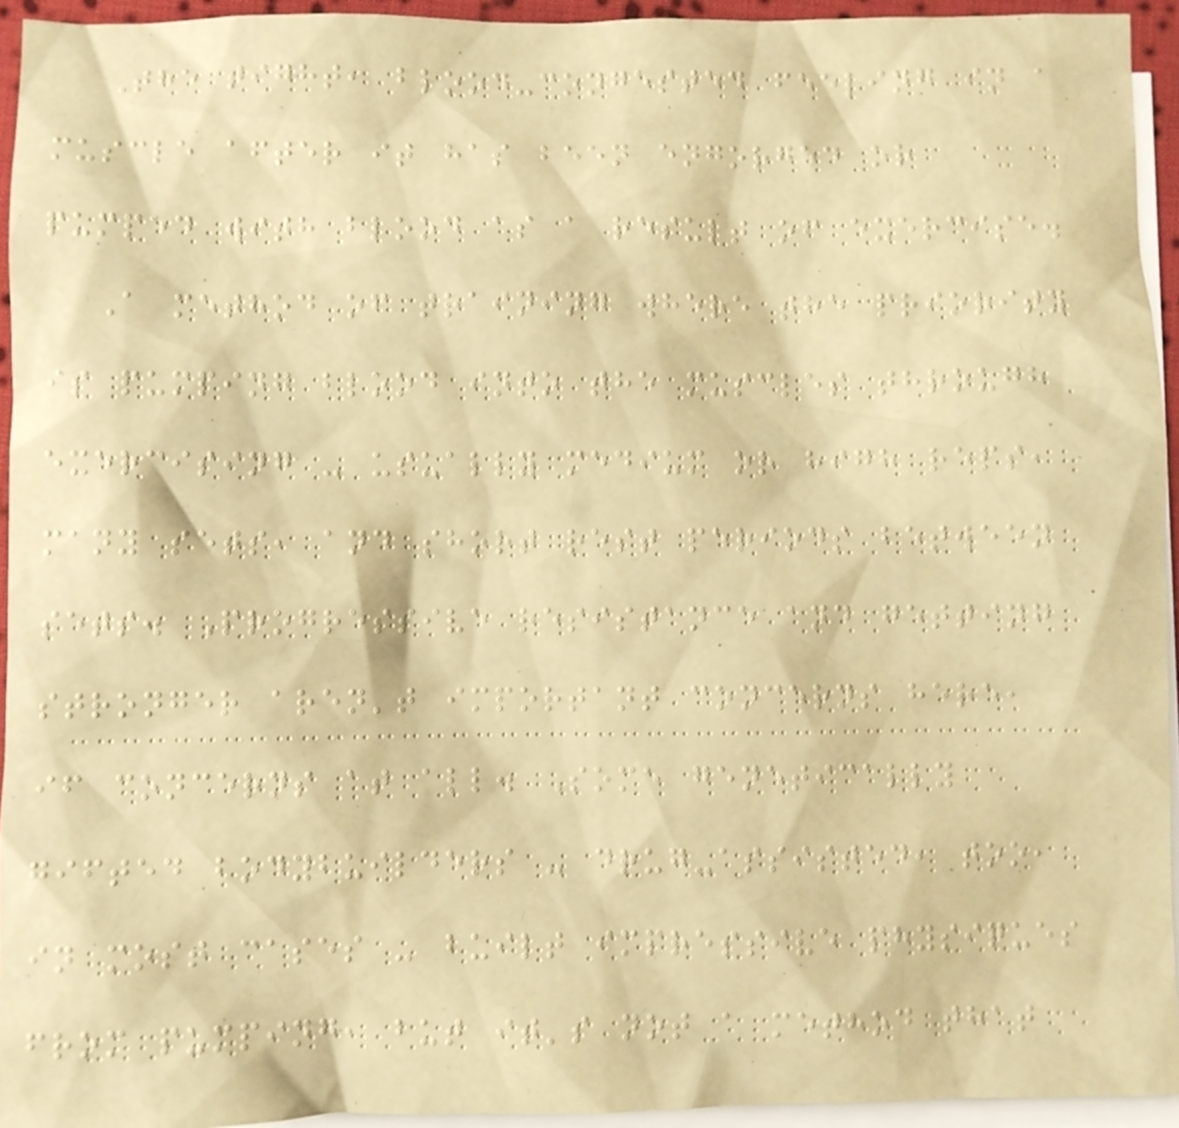The tight, blood-congested feeling in a
muscle after it has been engorged or
pumped with blood as a result of exercise.
A method of training where the priority
is pumping blood into the muscles through
exercising - usually medium or high reps,
many sets, and short rest periods between
sets. Progressive resistance and getting
stronger aren't important concerns here,
if concerns at all. Some genetically
gifted bodybuilders - drug-assisted, too,
in most cases - built impressive physiques
from pumping, but it's not a method that
